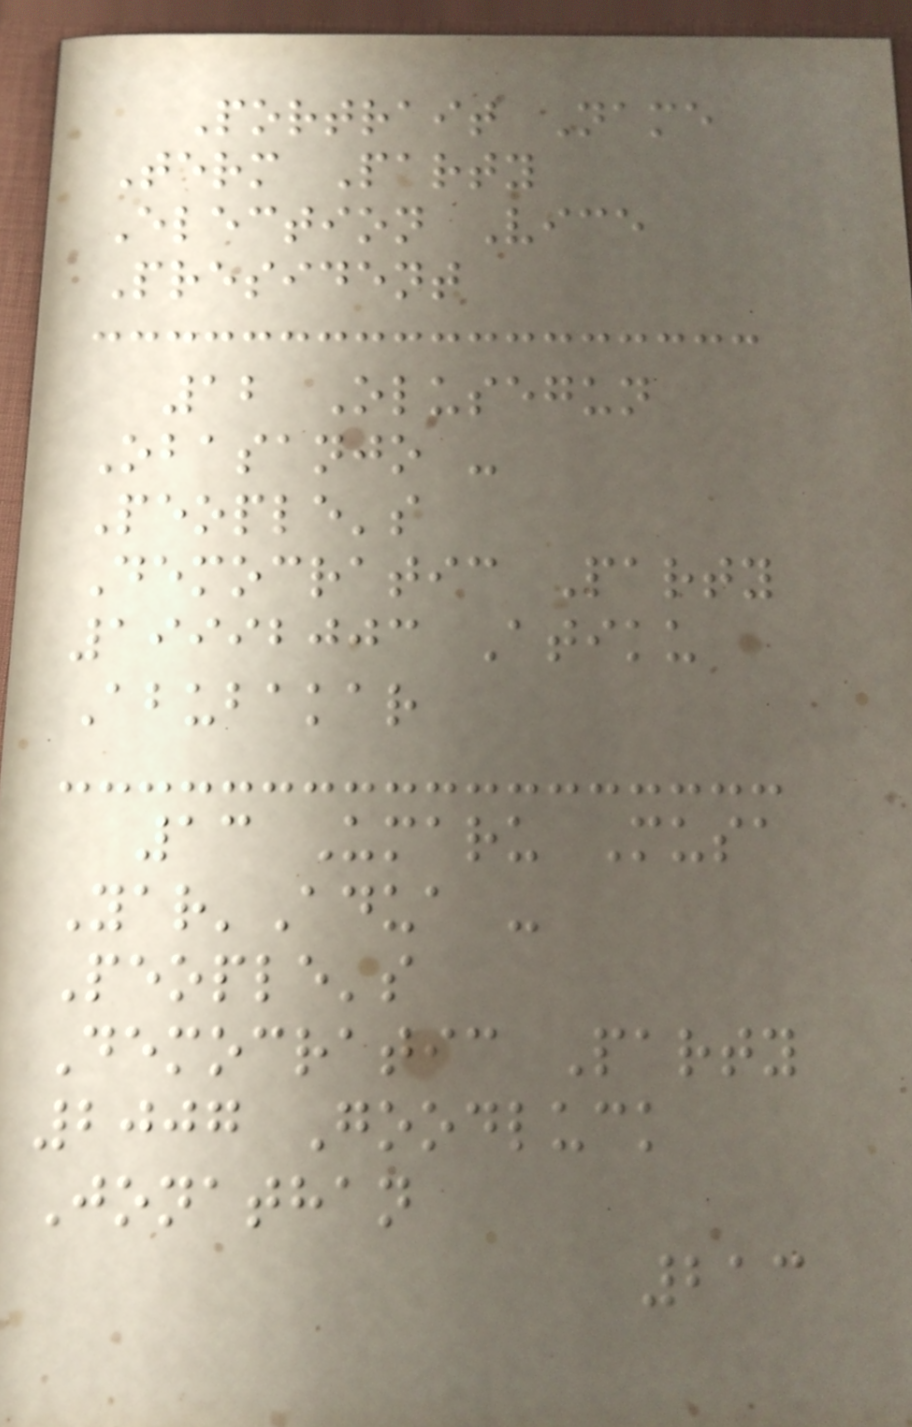Portrait Name
Term Party
Election Vice
President
12 Olusegun
Obasanjo -
People's
Democratic Party
19992003 Atiku
Abubakar
13 Umaru Musa
Yar'Adua -
People's
Democratic Party
2007 Goodluck
Jonathan
213
